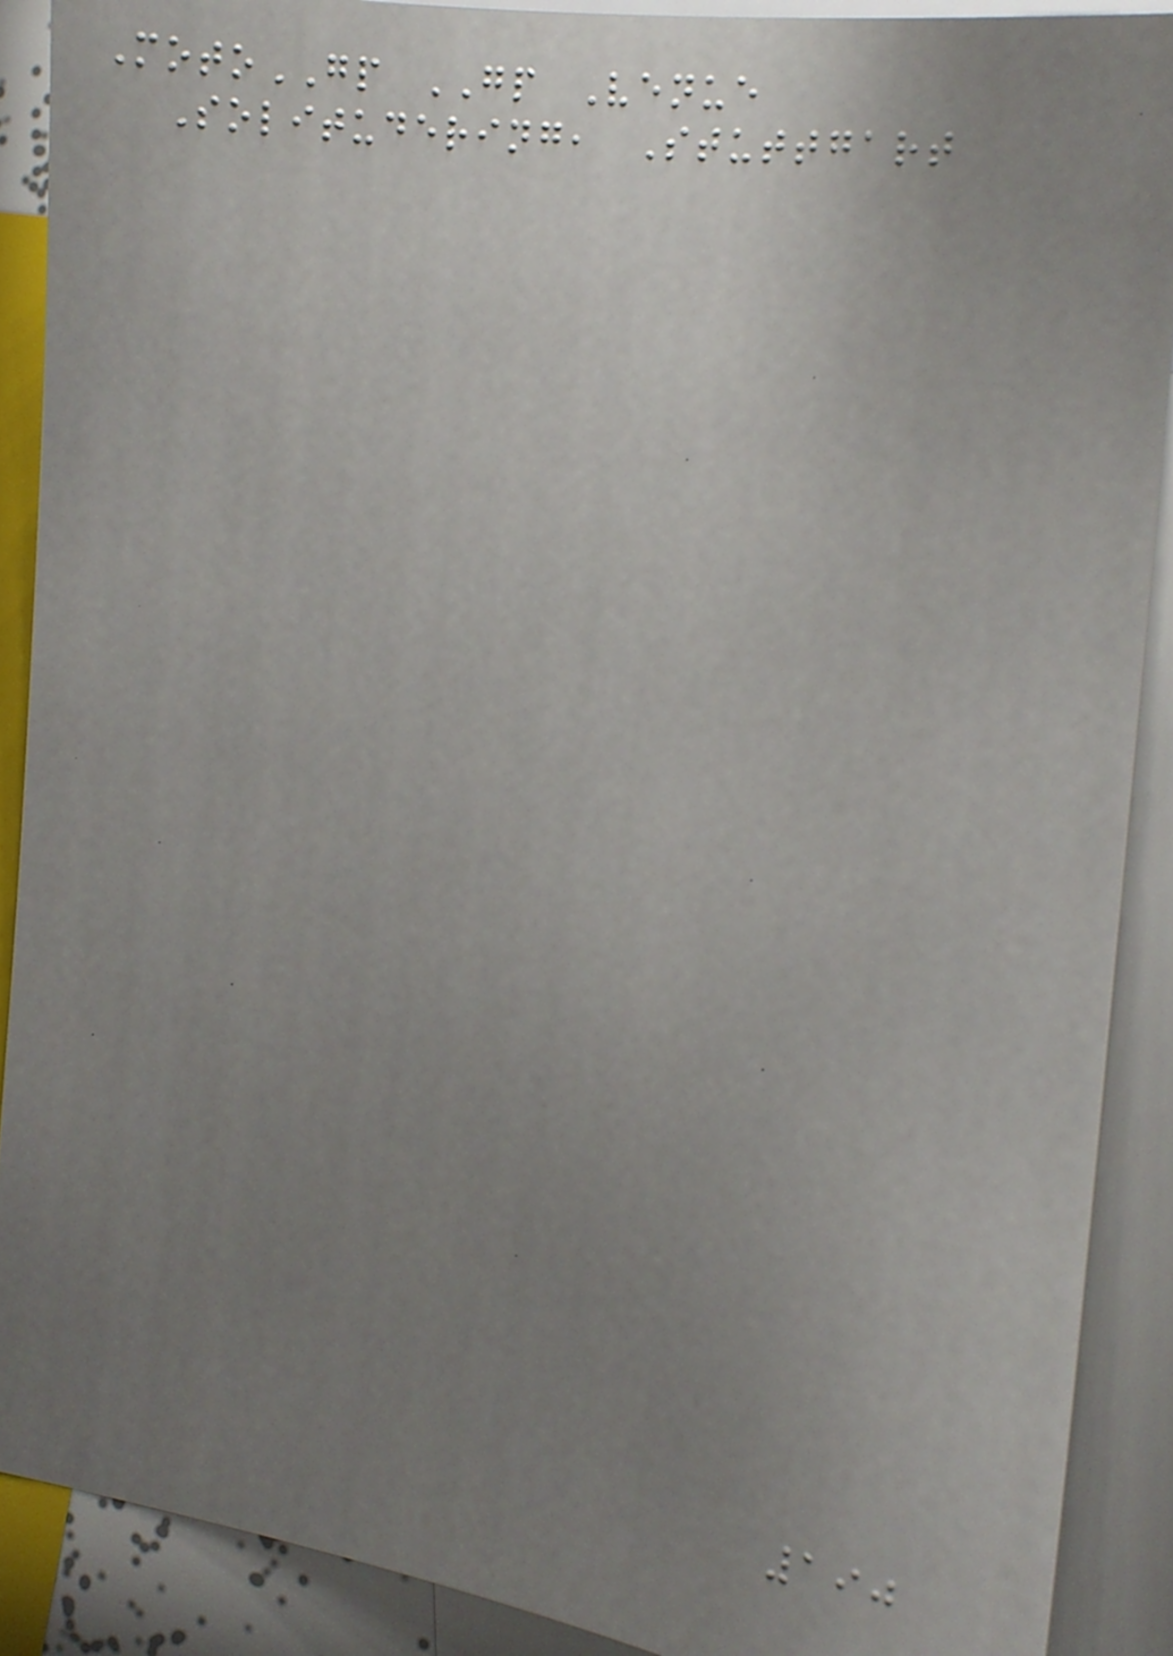MotoGP GP Venue
Solitudering, Stuttgart
190
